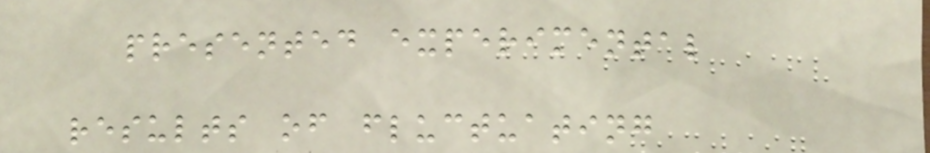presented experimental
results of fluctuating
